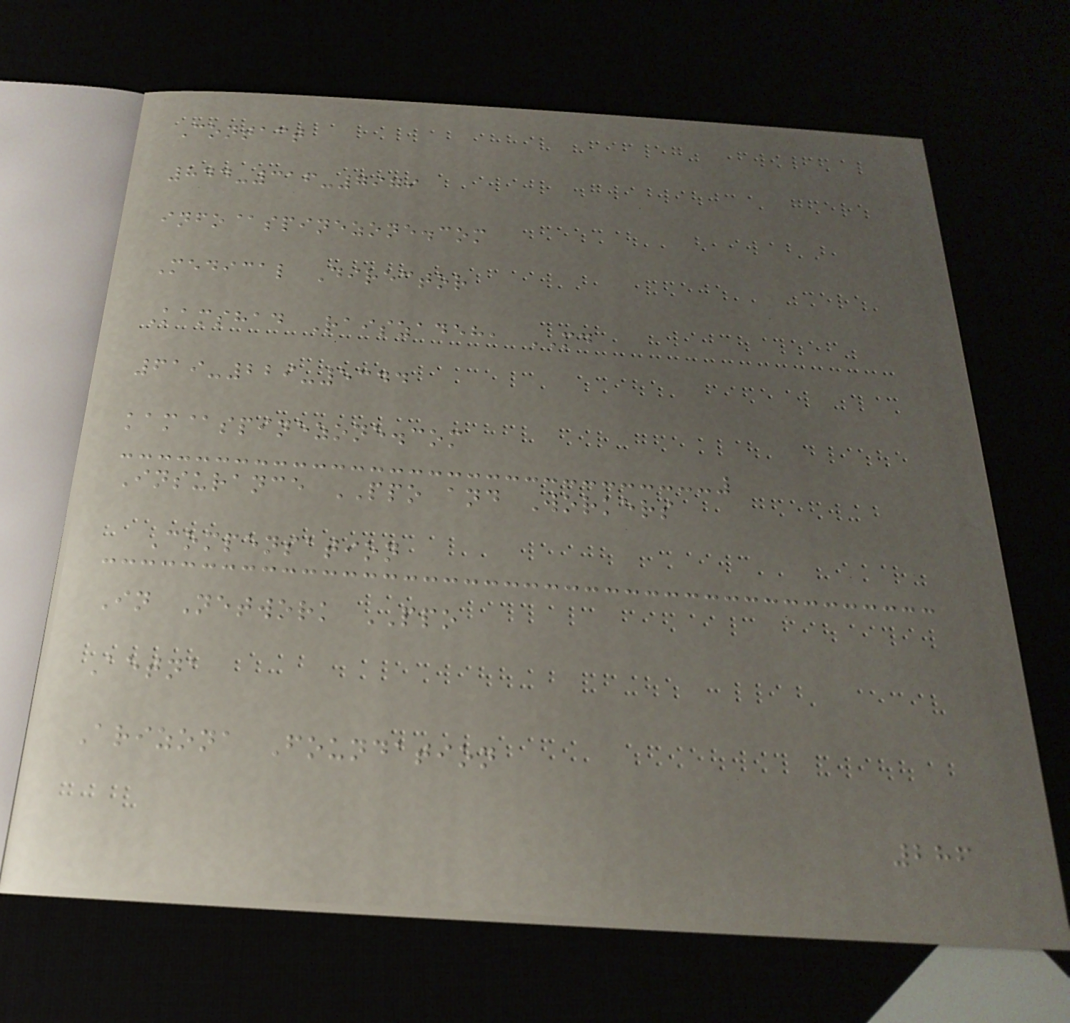Contact
844-316-7979
info@spinezone.com
Medical Director
Kamshad Raiszadeh, MD
619-229-5344
kam@spinezone.com
Insurance PPO and Workers
Compensation
In Network PPO
Aetna
Arizona Foundation
286
